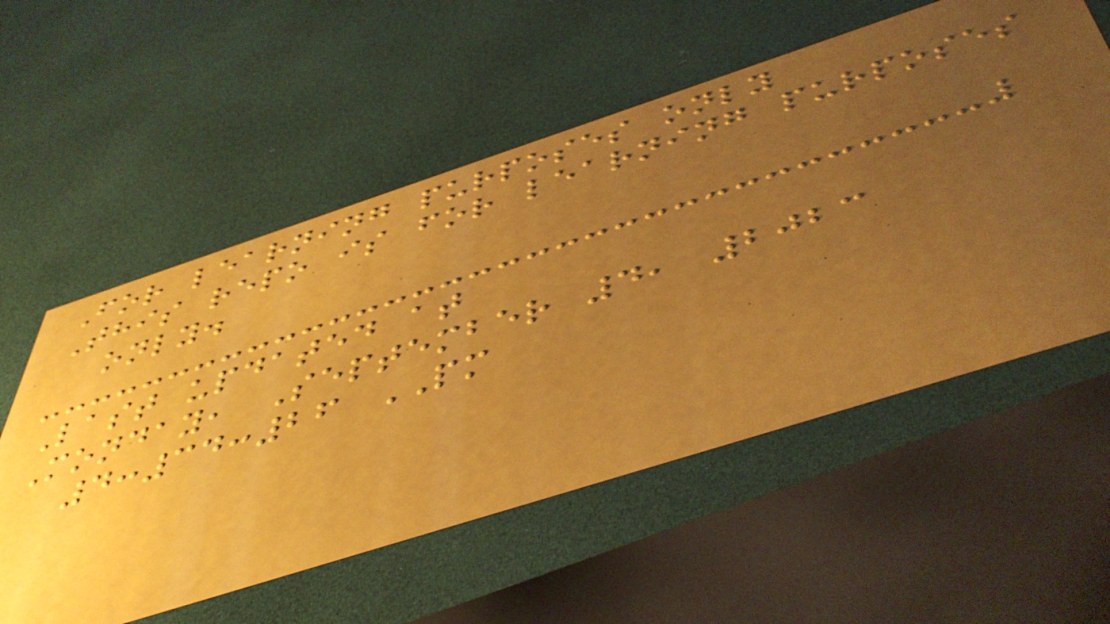For learning purposes only
This repo is for learning purposes
only.
Last updated at
Monday, September 4, 2023
4:34:26 PM
